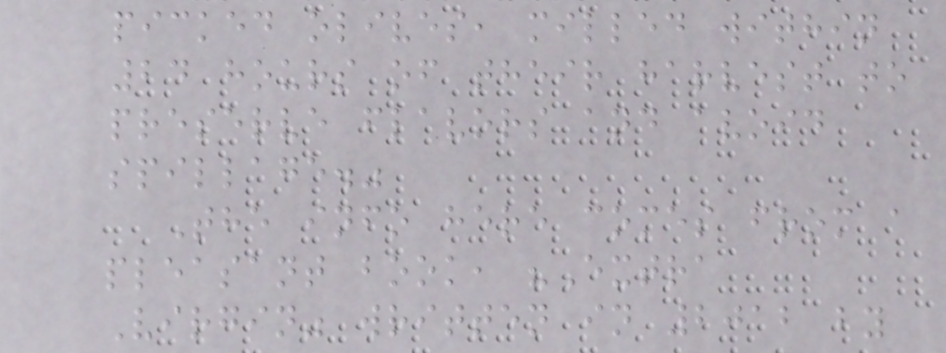picked olives, milled within
24 hours of their harvest to
preserve flavors and avoid
spillage."
The info here comes from a
pleasant book, "Extra
Virgin" written in 2012 by
